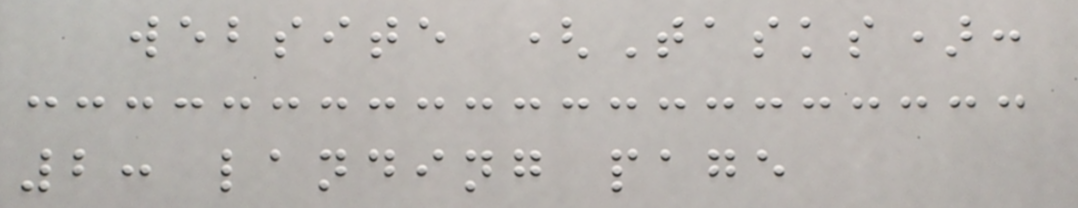website (Tasks):
2: landing page
